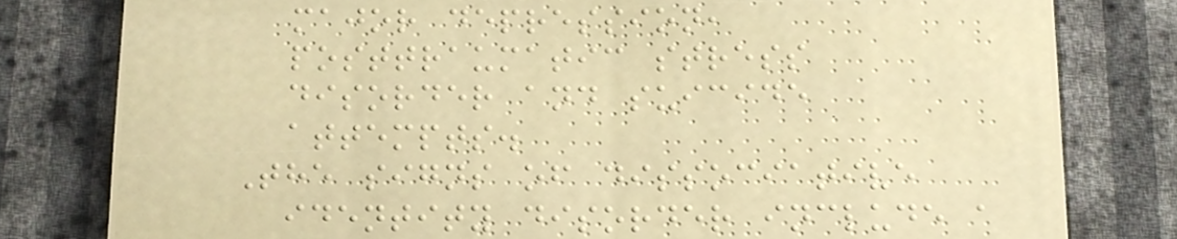major depression,
posttraumatic stress
disorder and suicide
attempts.
The signs of dissociative
identity disorder include a
